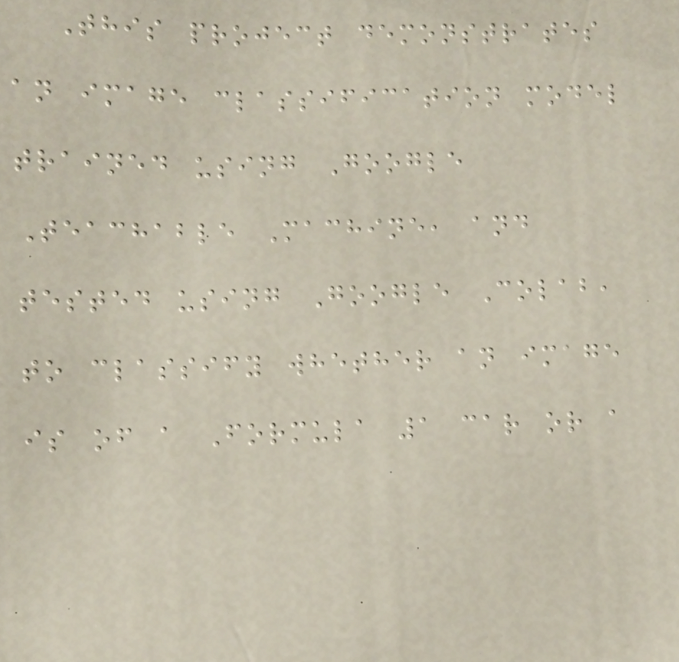This project demonstrates
an image classification model
trained using Google
Teachable Machine, and
tested using Google Colab,
to classify whether an image
is of a Formula 1 car or a
